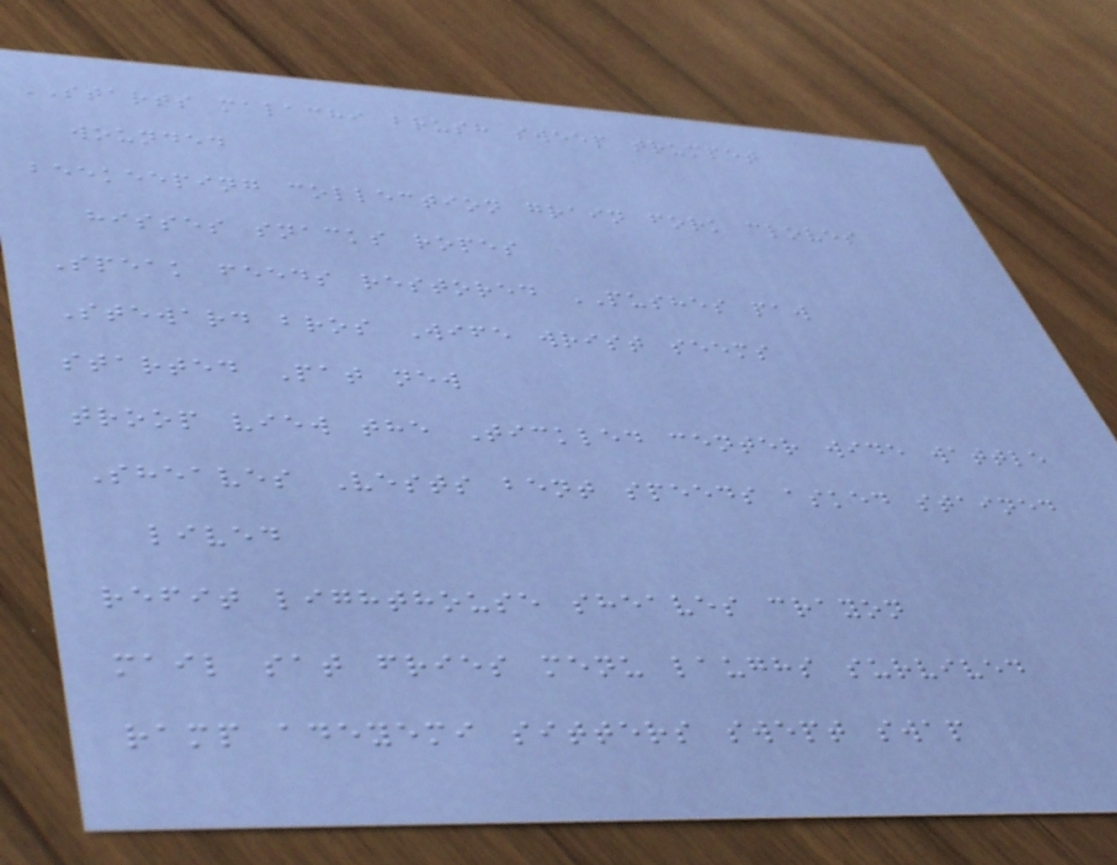STARTS malachi brush sweep trumpet
wounded
beekeeping collection grain fork cloves
hisses snacks ropes
Speak feeds restored PUSHES paw
Steward bros Wife wrist seems
started Pat new
troop view the Tickled center wide wattle
Sheaves Vests bent speeds asked stained
lived
refit lighthouse sheaves crayon
mail sat fries menu laughs survived
ramp adeyemi sitters swept swap
